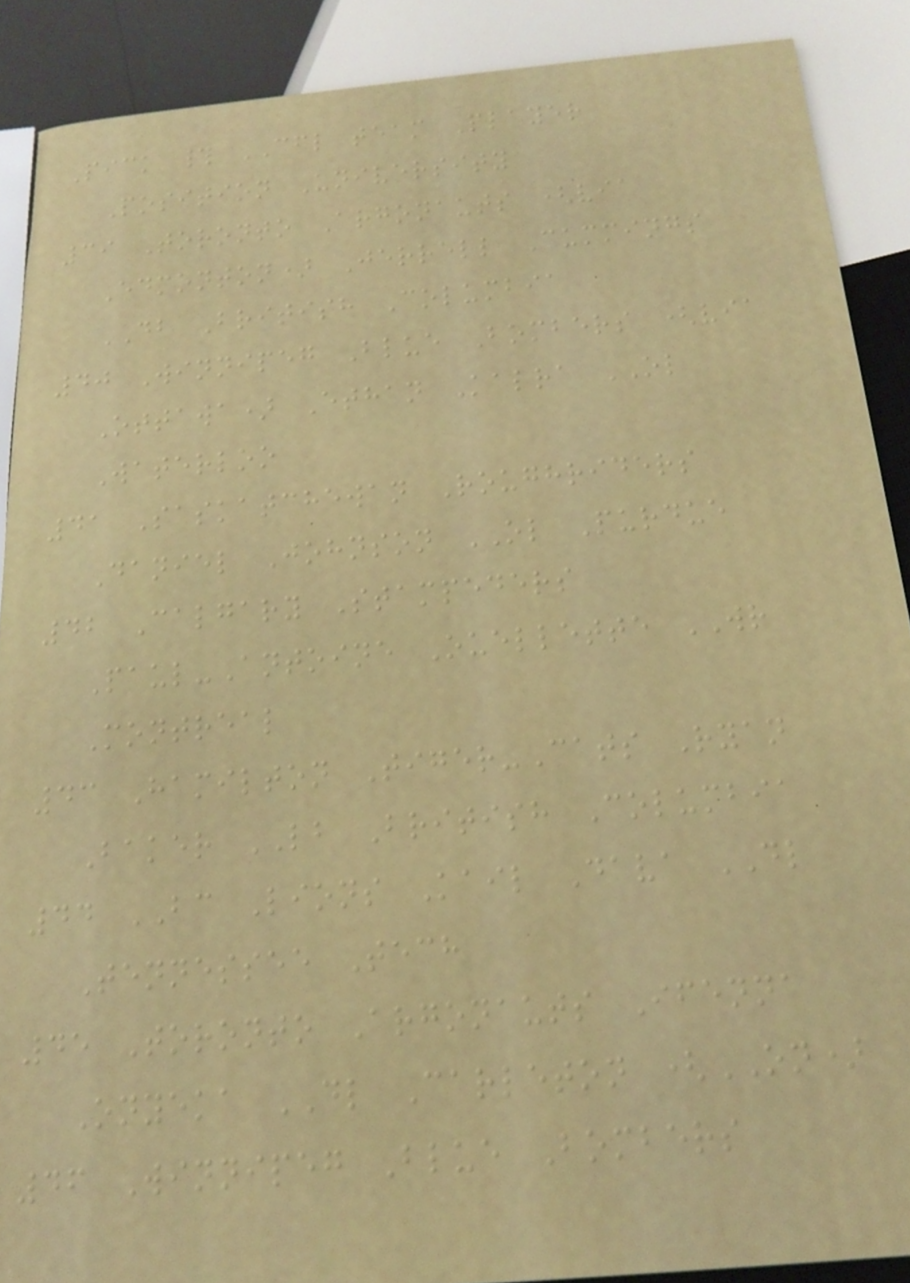Pick # CFL team Player
Position University
39 Toronto Argonauts (via
Edmonton) Jerrell Cummings
DB British Columbia
40 Winnipeg Blue Bombers (via
Ottawa) Ethan Kalra OL
Waterloo
41 Saskatchewan Roughriders
Daniel Johnson OL Purdue
42 Calgary Stampeders
Paul-Antoine Ouellette WR
Montreal
43 Hamilton Tiger-Cats Ryan
Baker LB British Columbia
44 BC Lions Kail Dava DL
Tennessee Tech
45 Toronto Argonauts Ifenna
Onyeka DL Carleton (ON)
46 Winnipeg Blue Bombers
